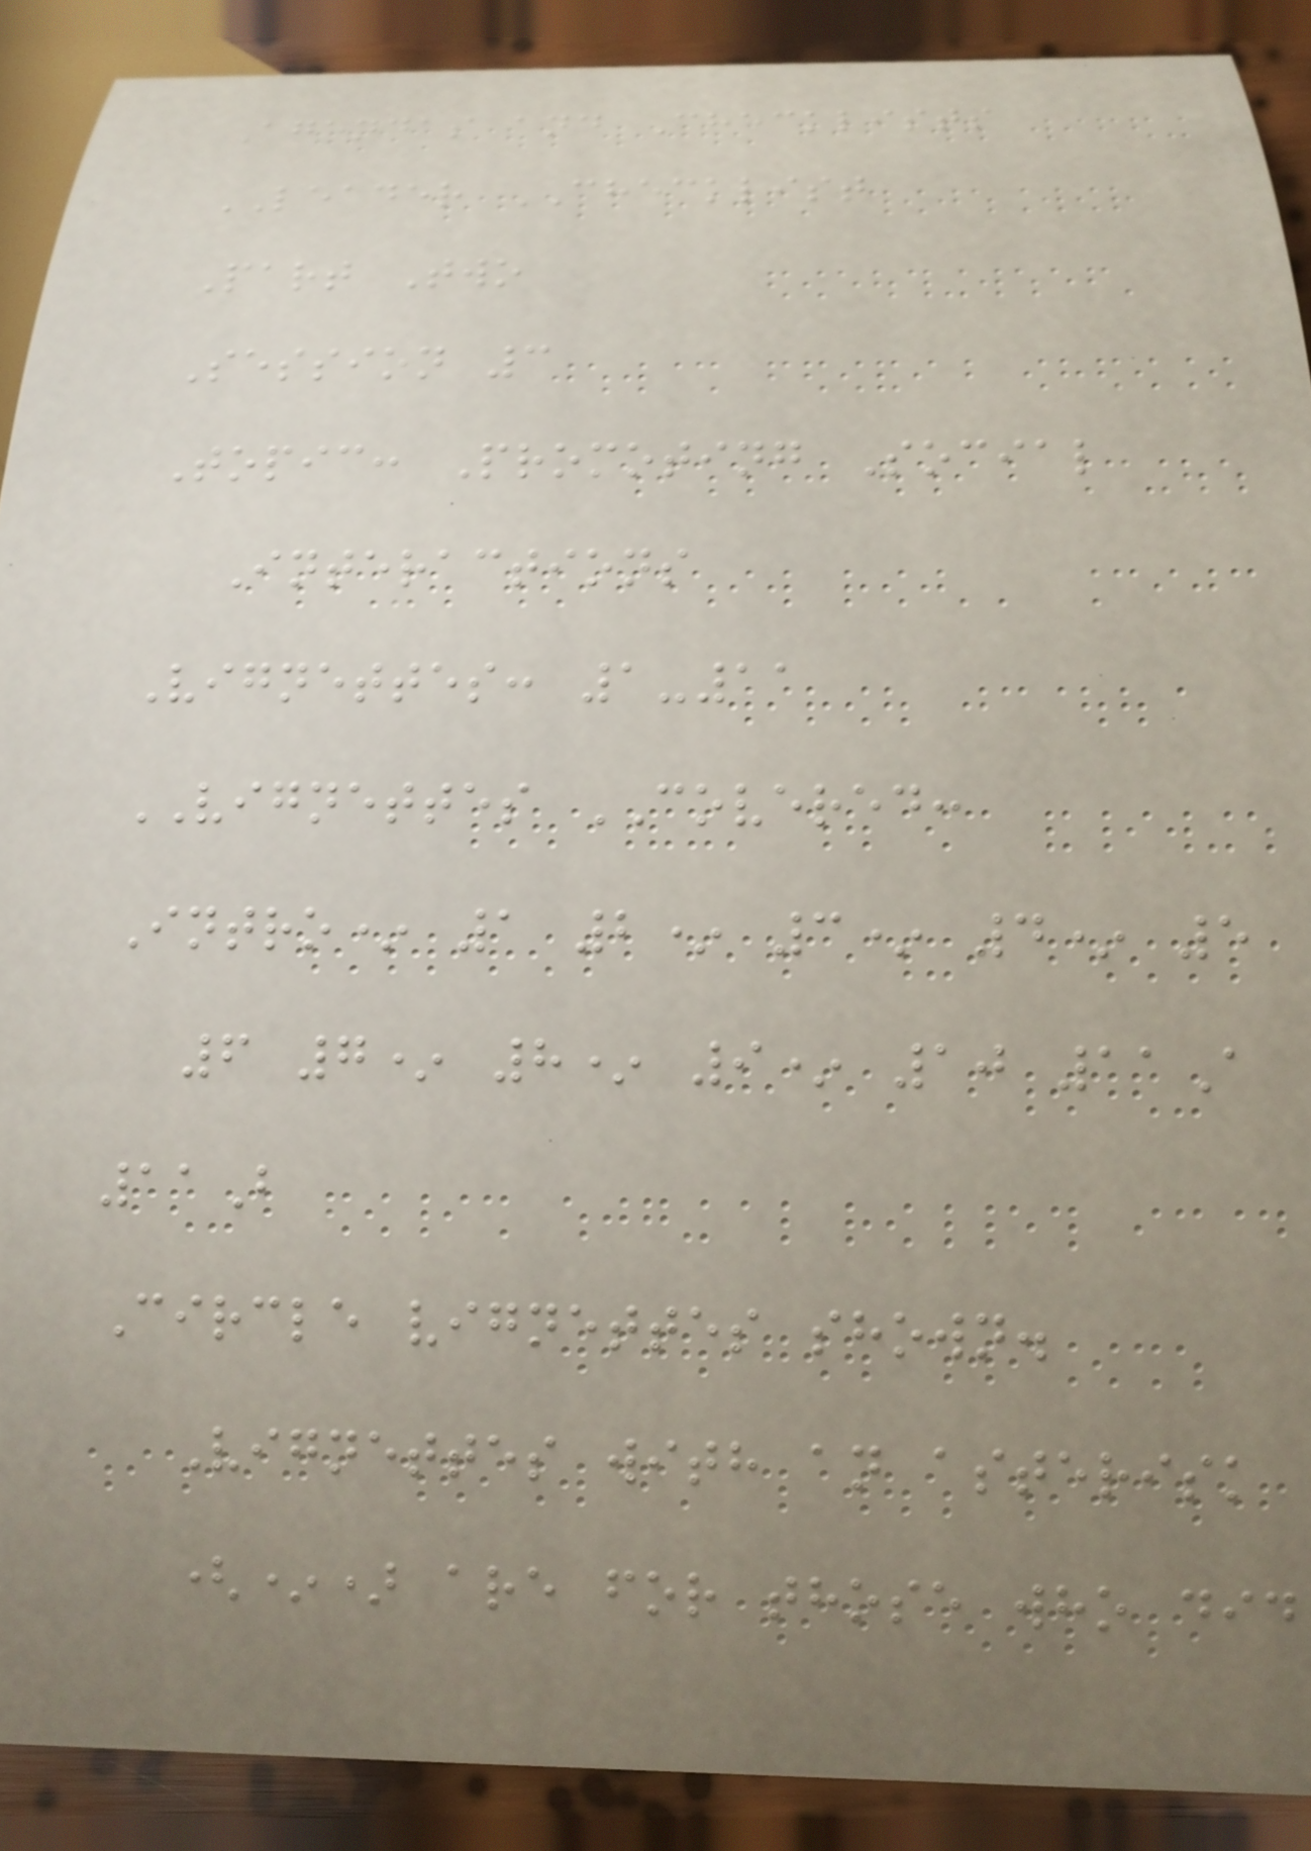Agendas and Checklists
LEADER CHECKLIST
Part Two
Session 3
Topic: Promoting Social
Interactions
Vignettes: 1-11
VIGNETTES COVERED:
Intro* 1 2* 3* 4* 5
6 7* 8* 9* 10 11A
11B
Circle vignettes shown.
Vignettes with an asterisk
(*) are for those who did
